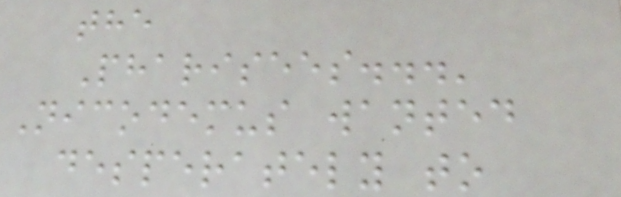the
Pharisees...'
Nicodemus wanted
desperately to
